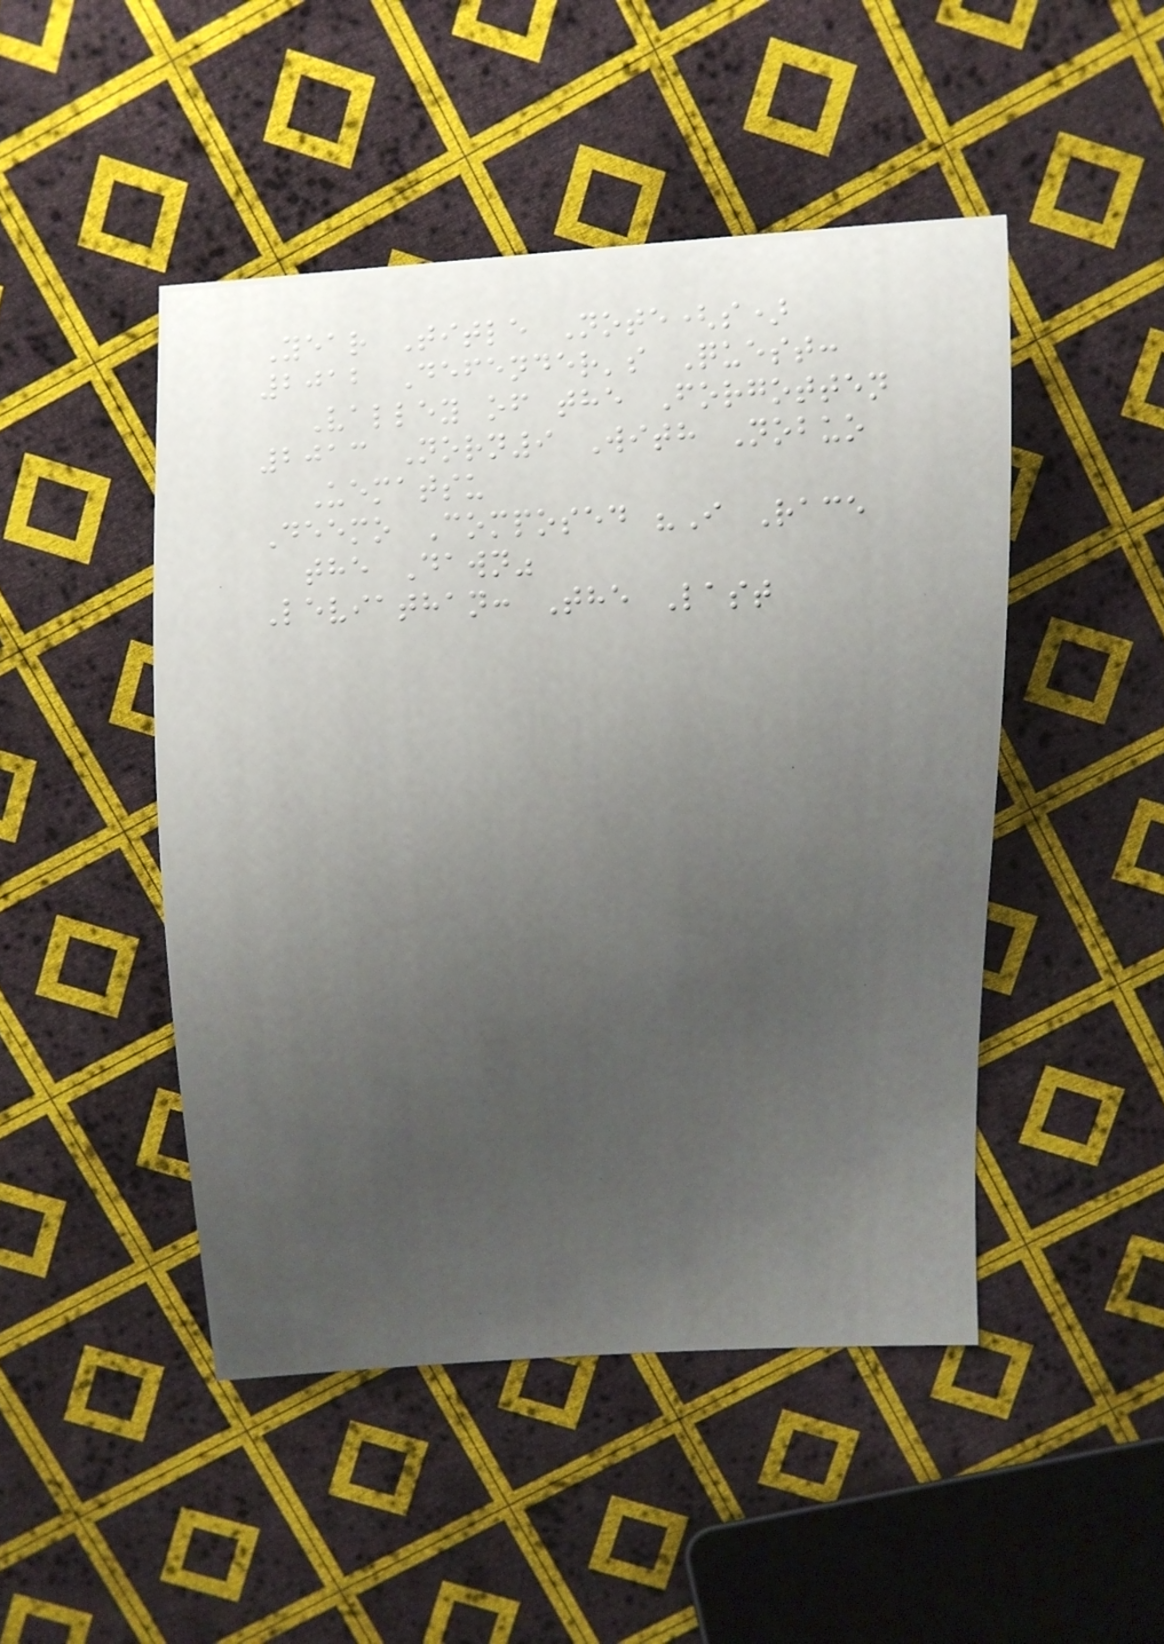Year Title Note(s)
2012 Defender's Quest:
Valley of the Forgotten
2013 Norn9 With Nobuo
Uematsu
Deemo Composed "I Race
the Dawn"
Leviathan: The Last
